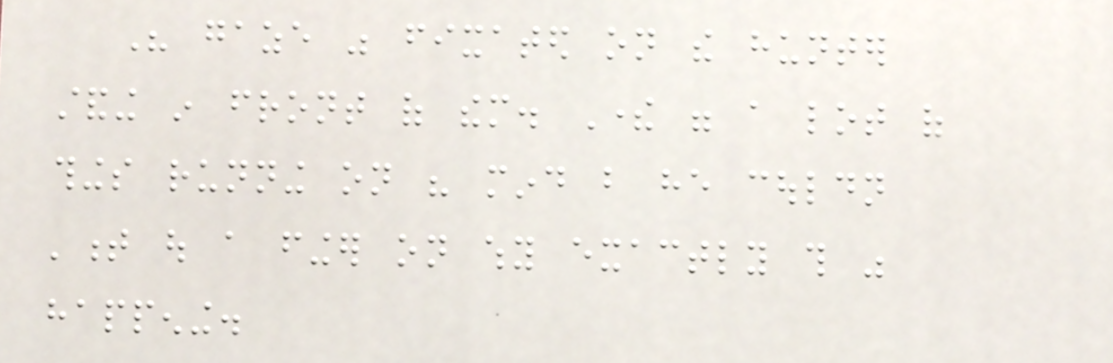His gaze was fixated on the hunter
standing in front of them. There were a lot of
things running on his mind but he couldn
't out a finger on why exactly this was
happening.
